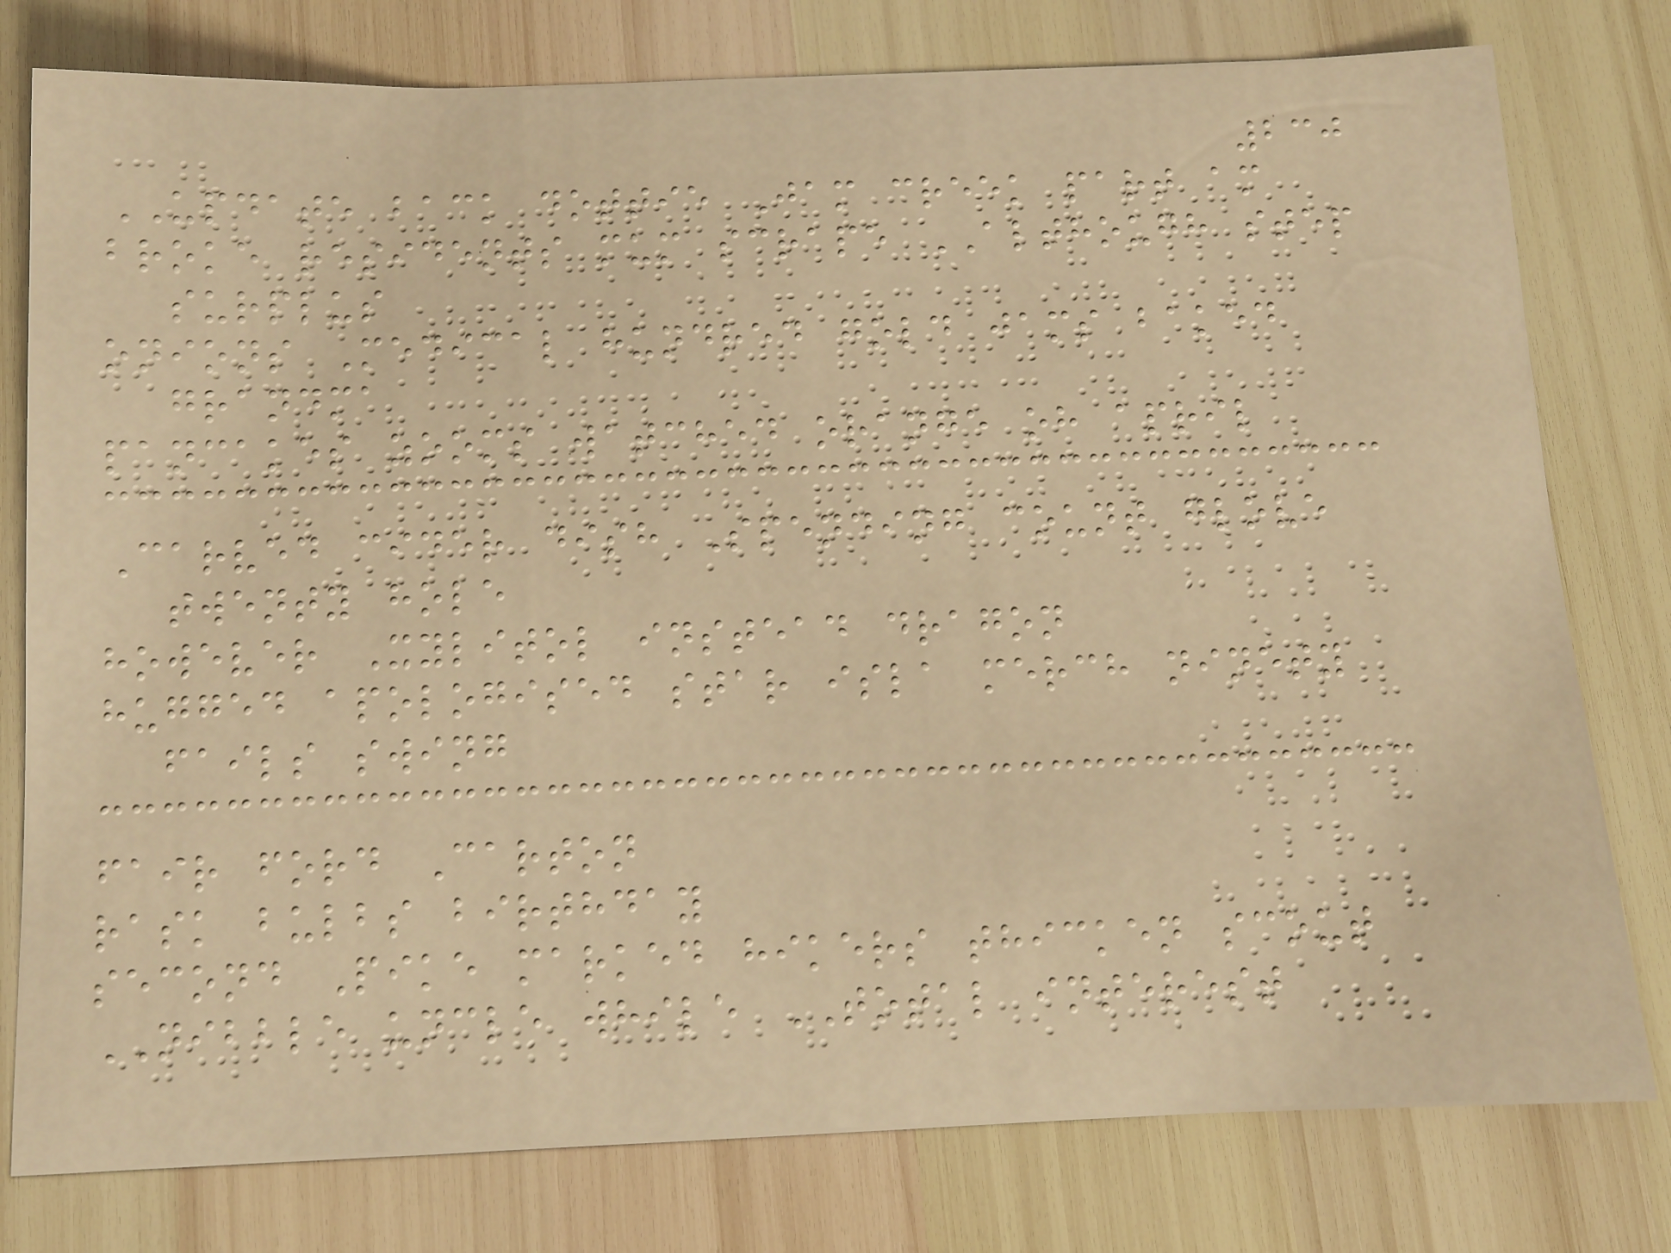230
UPDATE back dottie Jam creek part am
broke residents mum scrape ALTHOUGH step
surplus
onions Medical hundred gold jams baked
grandma
pancakes zooms watched orange oh april
Carved cider dish Spending count glove
twenty hole
however Xylitol instead dragon
hugged apologised star isla merch ninety
fails swing
fair ford Carton
rask bulbs birthday
second Pike marked hikers thicken scout
NIBBLE uncle while TOTAL interest
